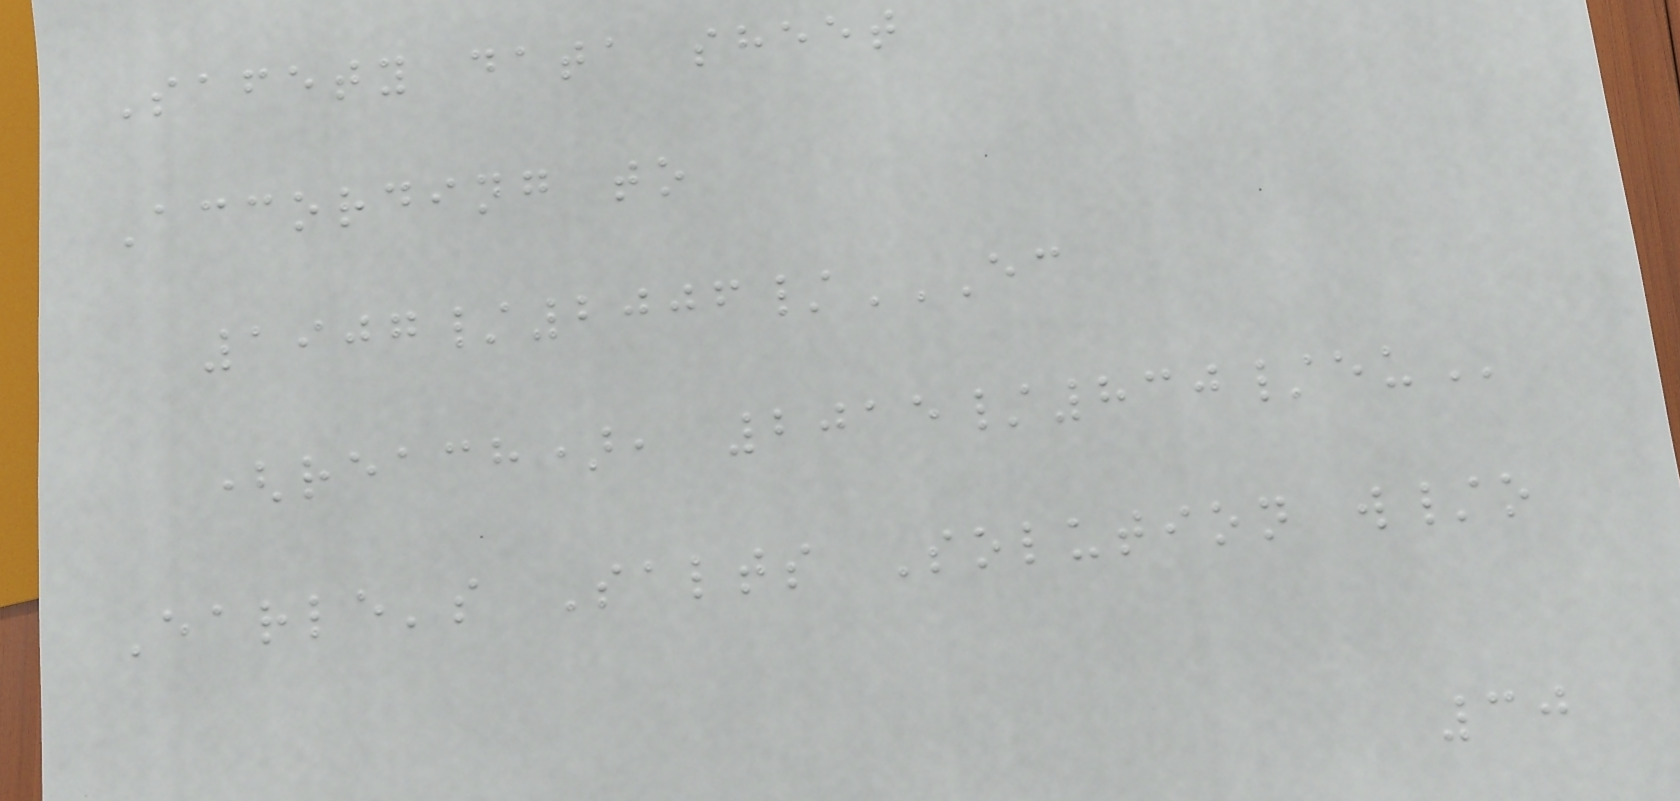Safety data sheet
According to
1907/2006/EC
(REACH), 2015/830/EU
Earle's Salts Solution w/o
30
